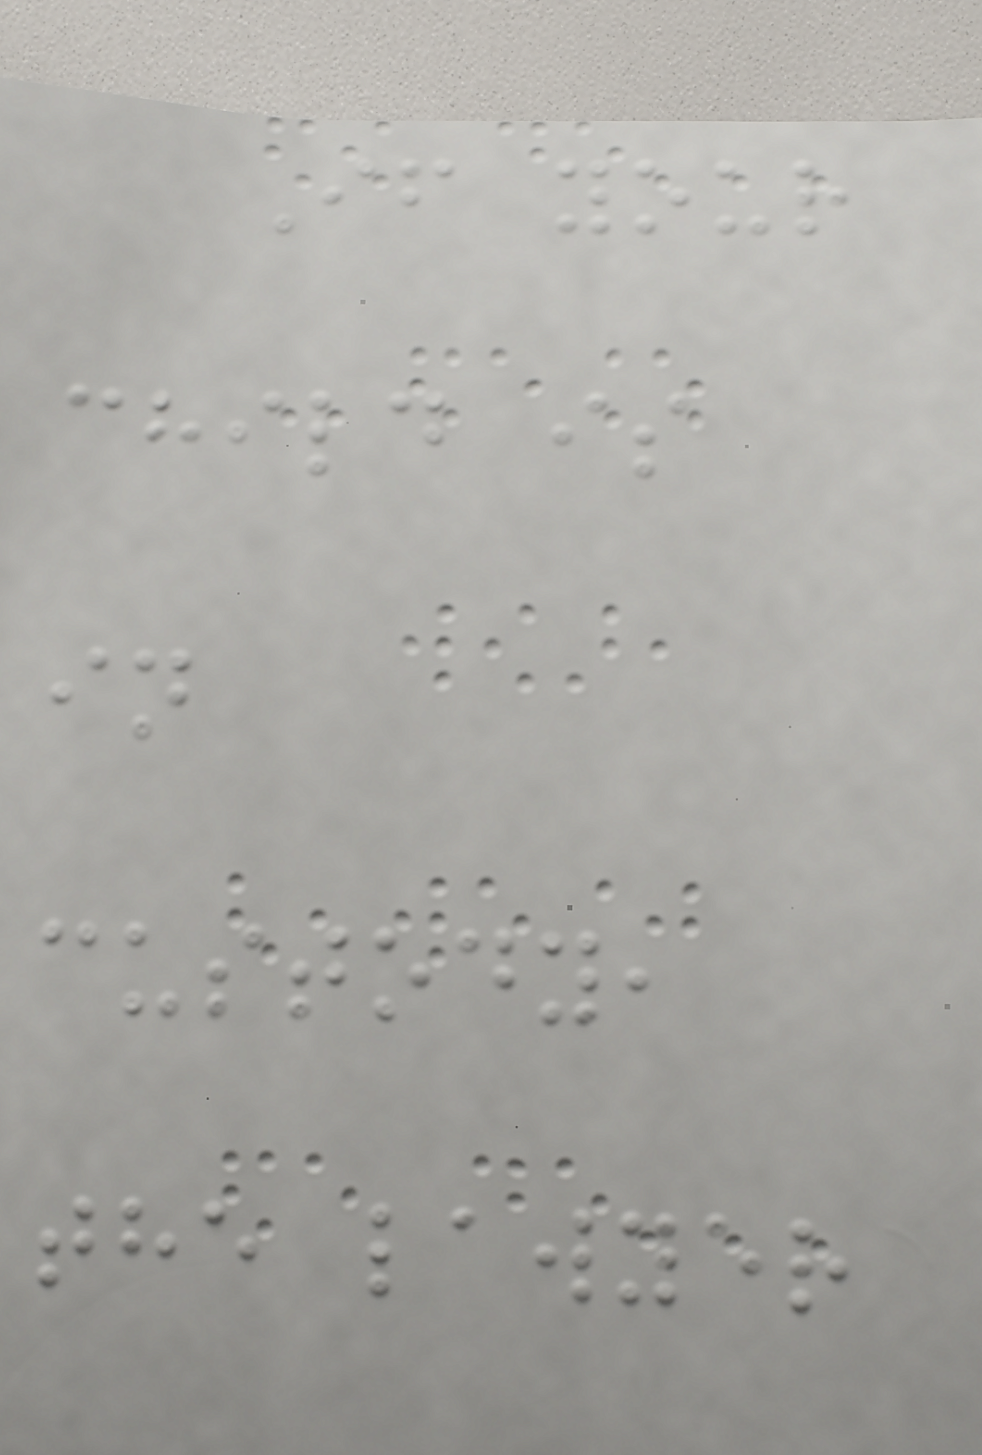If your
child is
in
custody,
the lawyer
